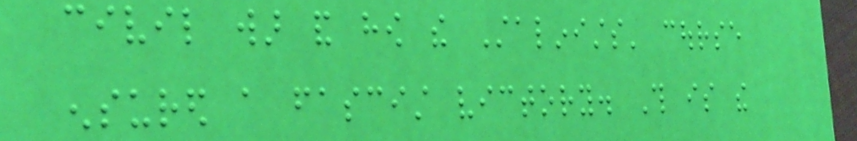civil war and how the Stalinists' course
ensured a fascist victory. This is the
